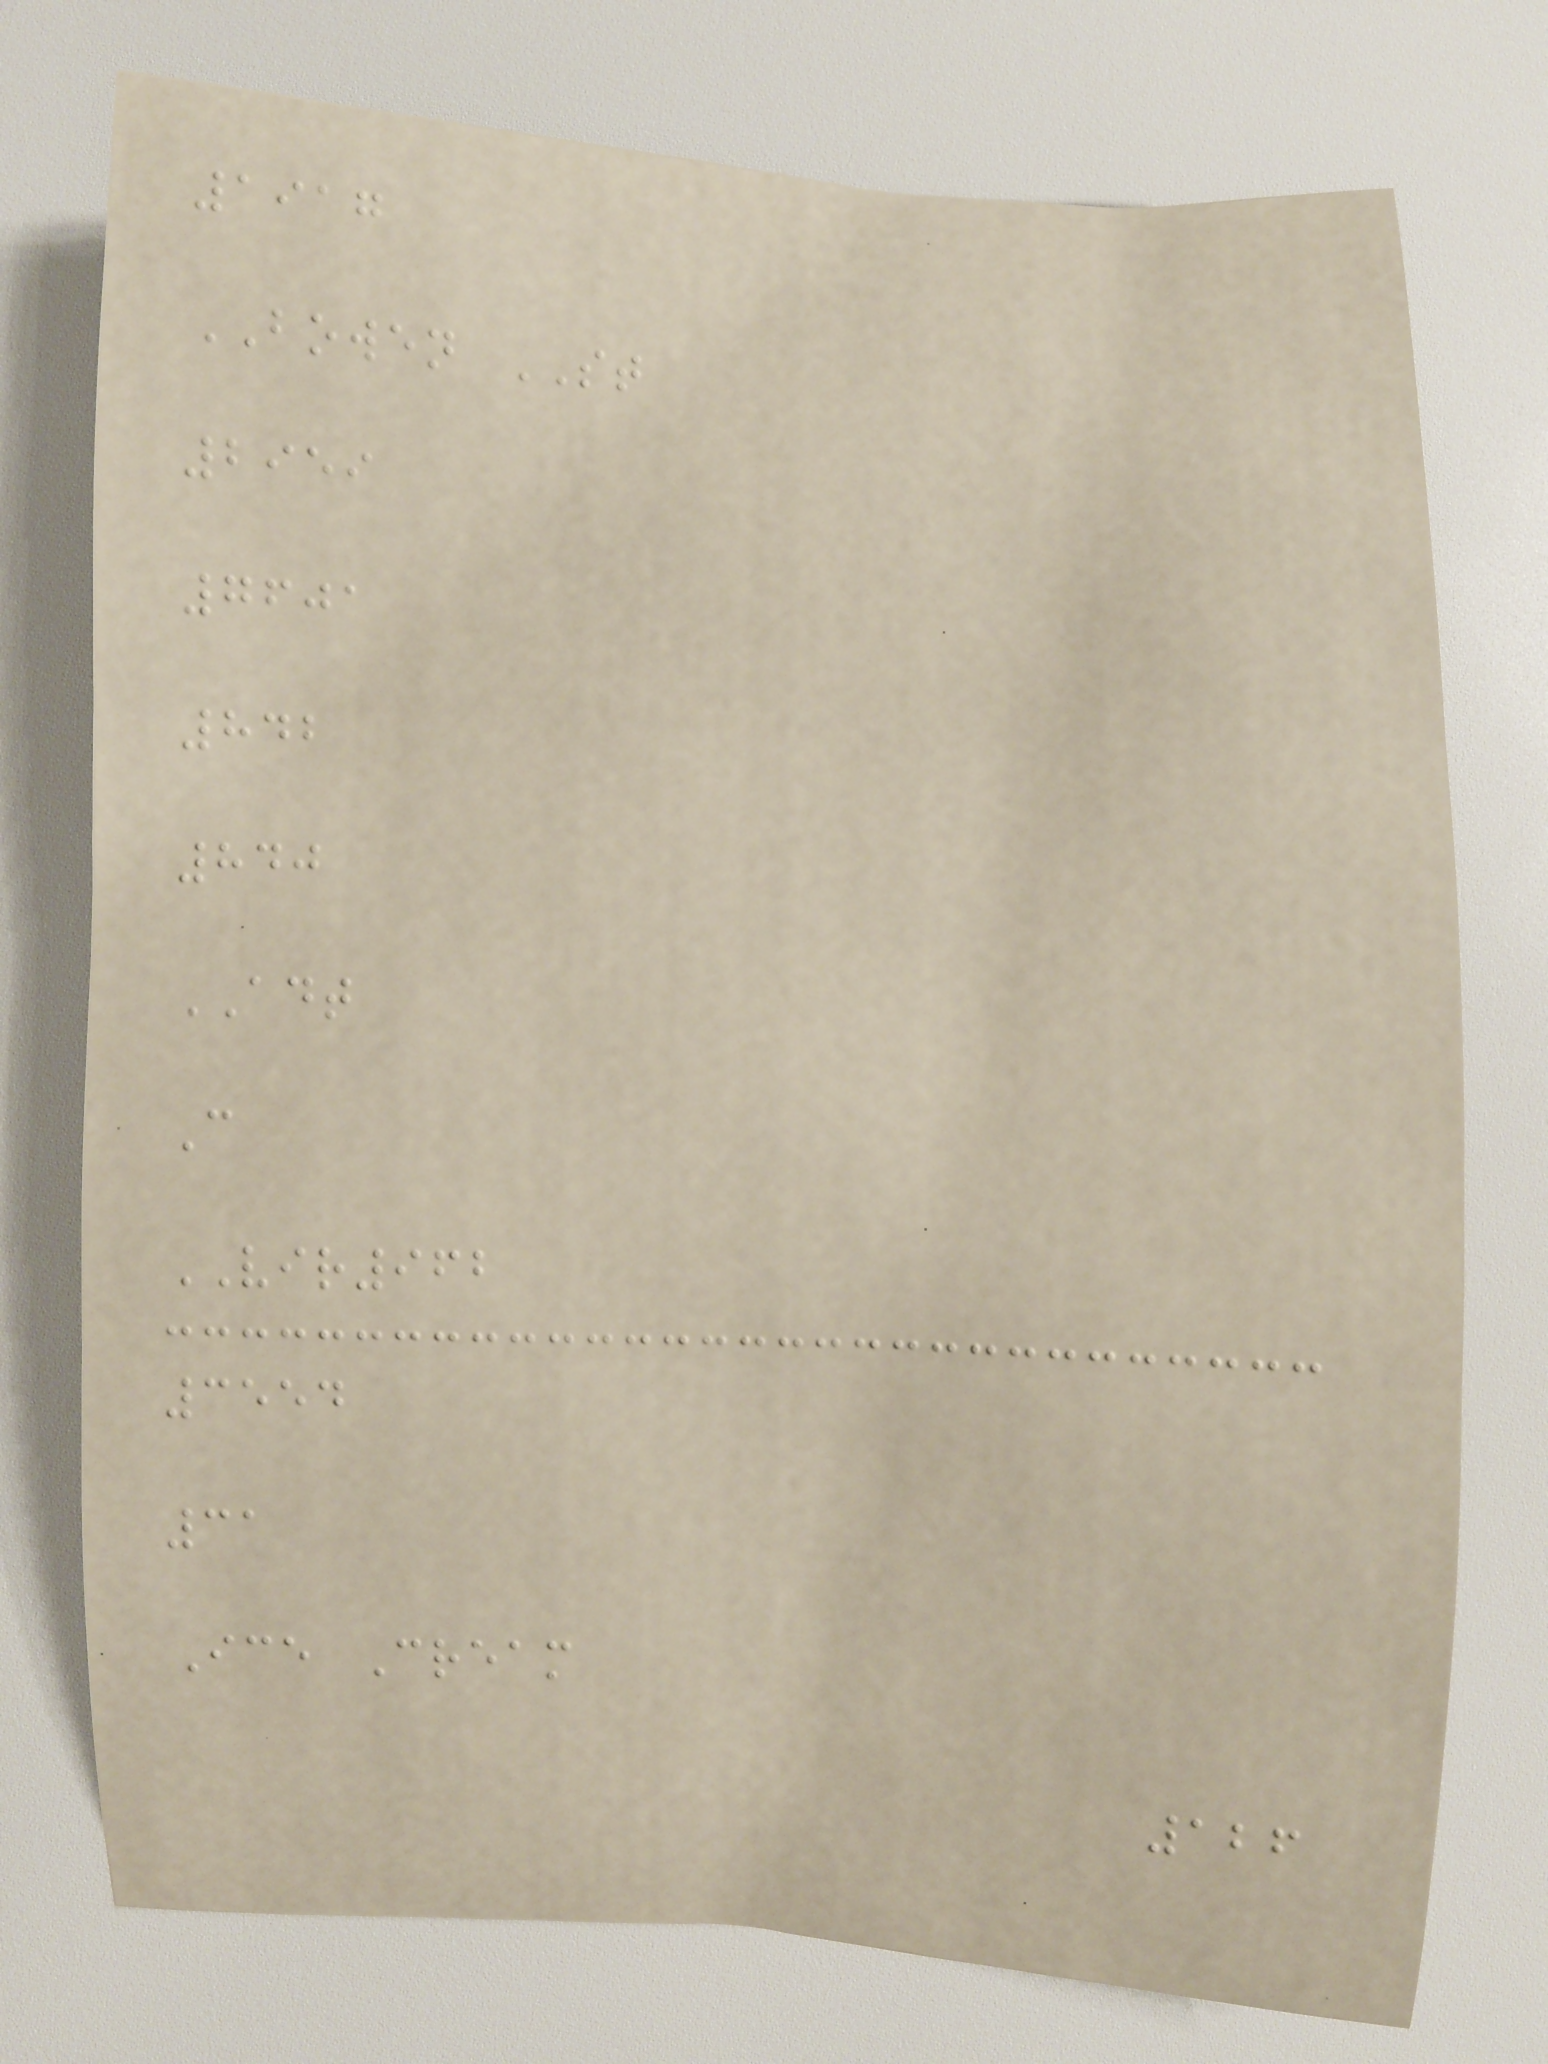1917
BOWEN ST
2959
7601
842
840
ADT
C
VIR962
3554
31
Ice Cream
126
